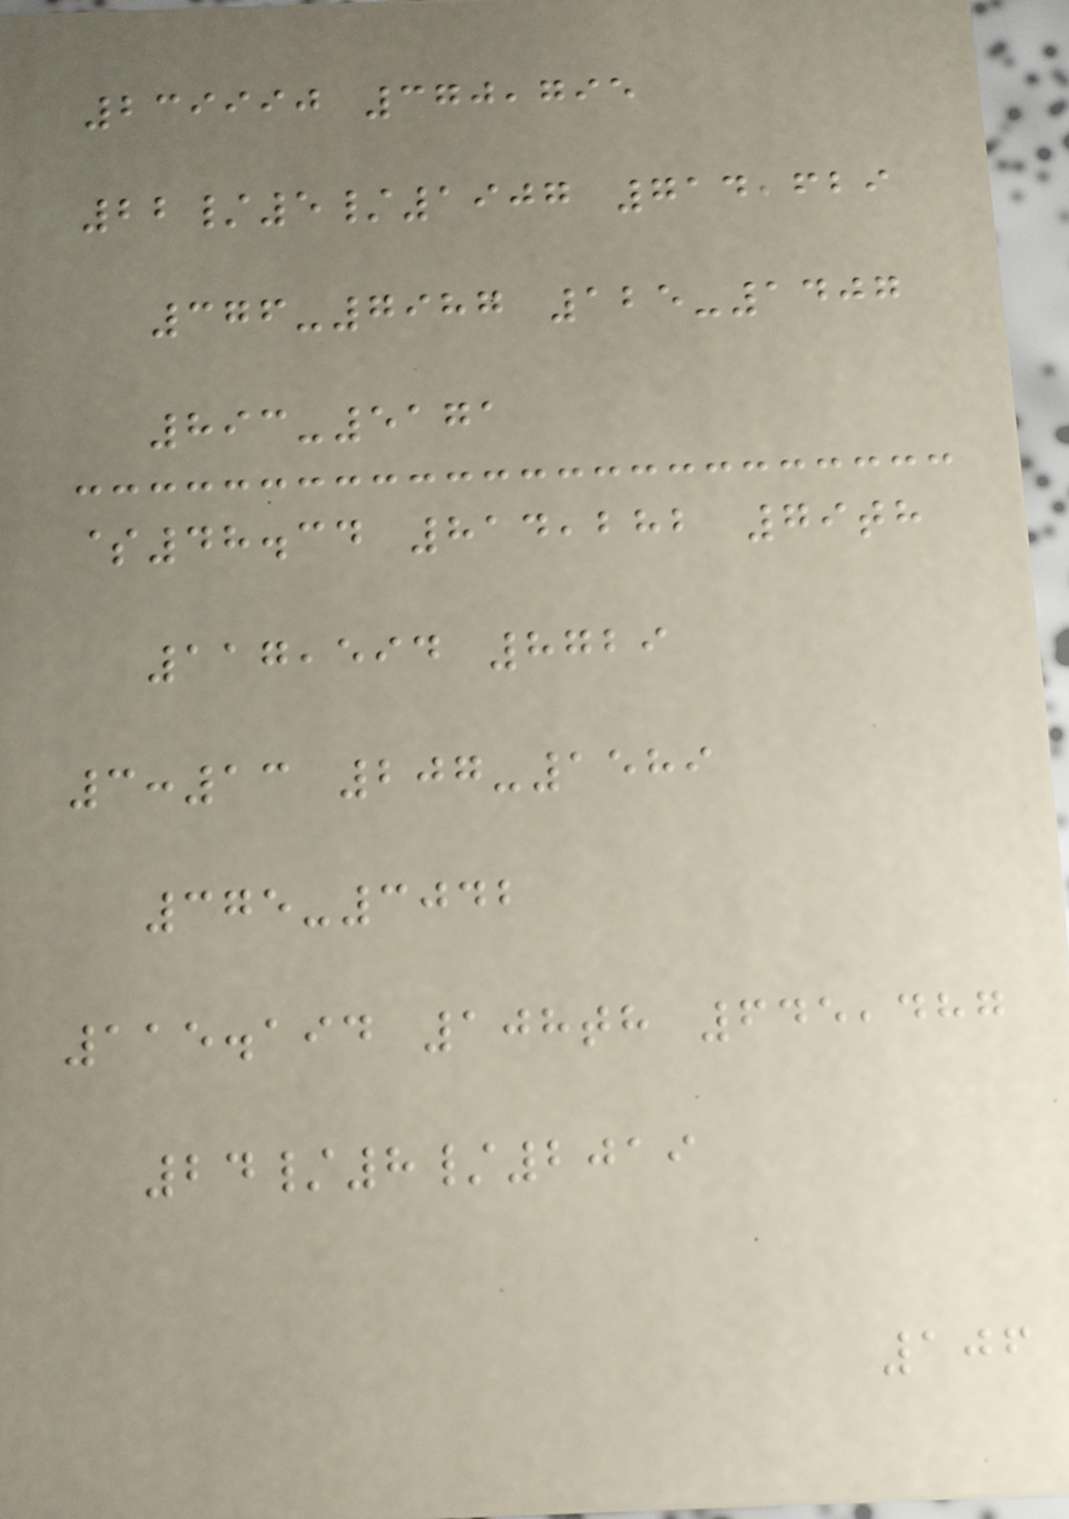239990 370,795
22/5/1907 714,629
376-7987 125-1407
893-5171
$48.34 814,282 79th
117,594 8729
3:13 207-1589
375-3042
115.194 108th 645,487
24/8/2019
106
